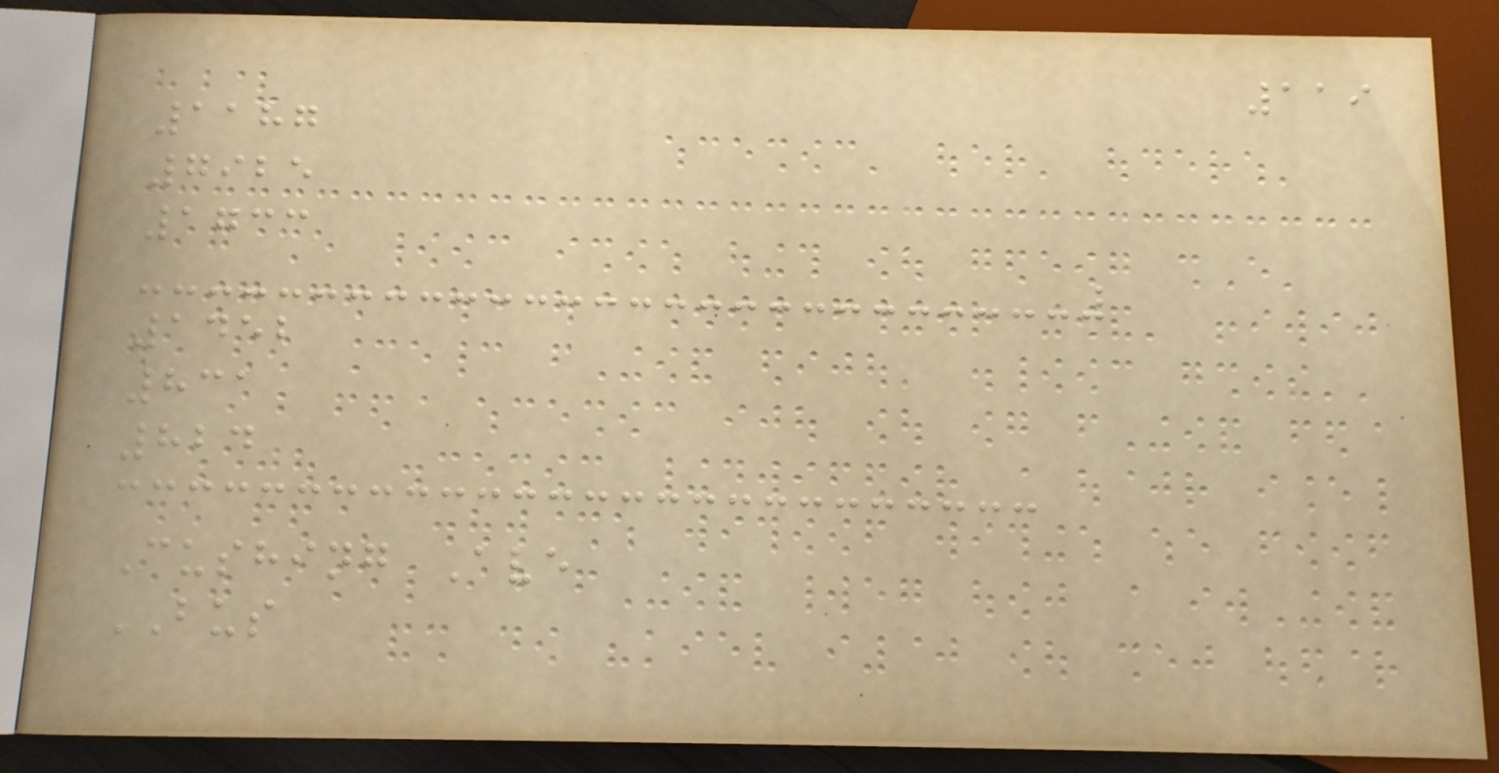119
1187
7925
1733
1452
831
824
Cushing Ave
BUS
